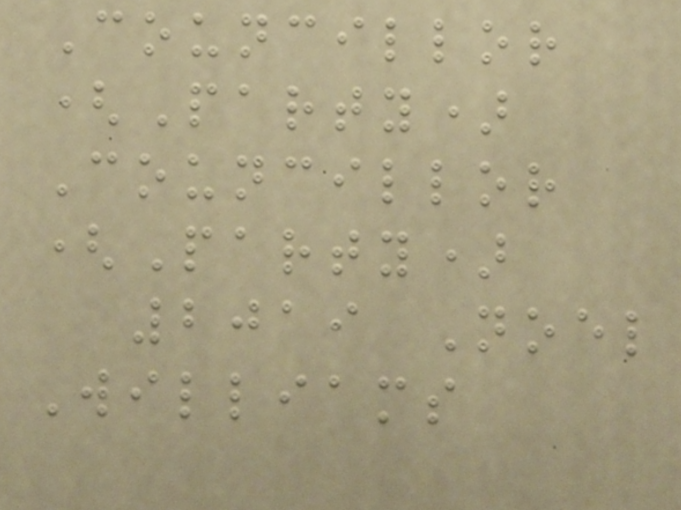Councillor
(Party)
Councillor
(Party)
2019 Noel
Williams
